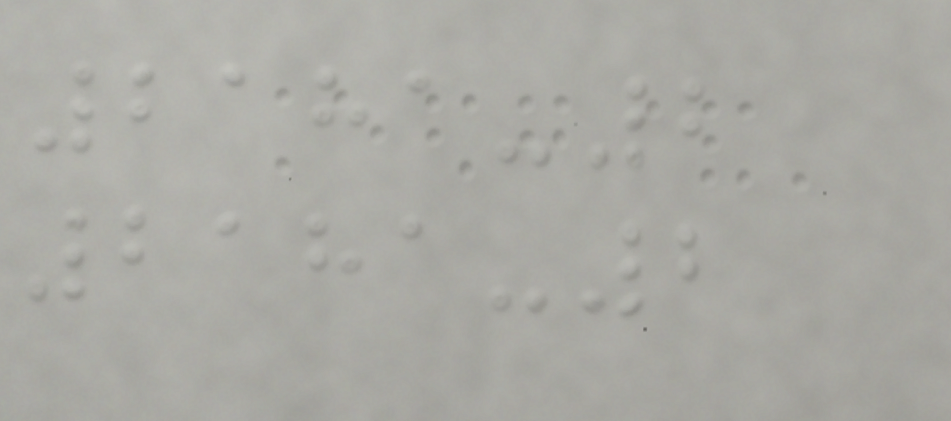2181-2
2181-2
